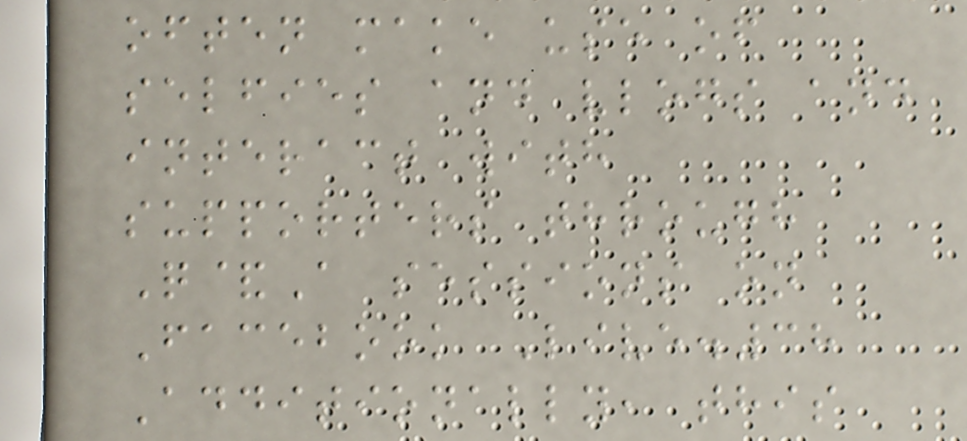often make use of
selfies and vlogs and
interact with
supporters through
Q&A sessions on
Facebook Live.38
Additionally, this
